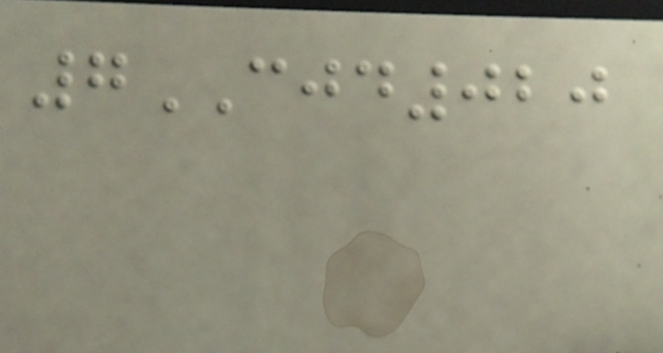7CJD020
